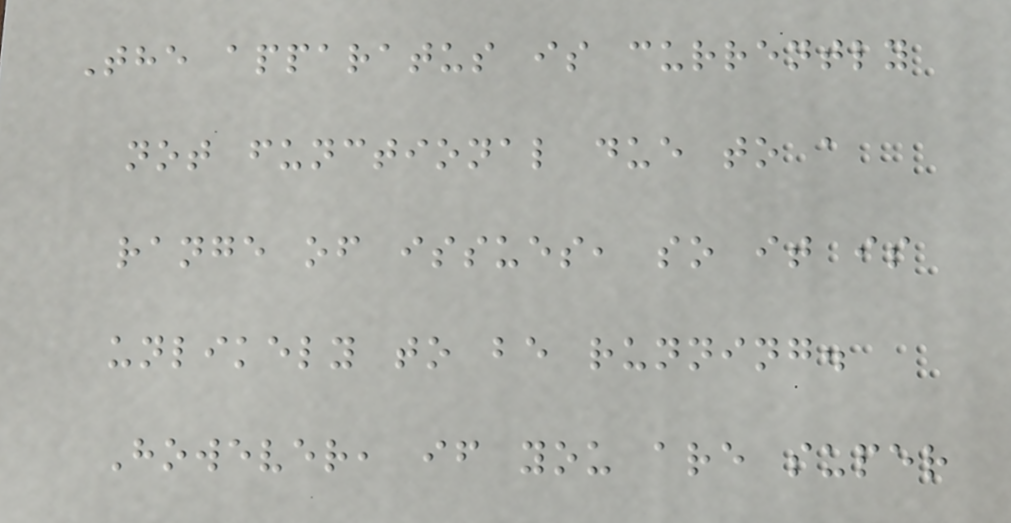The apparatus is currently
not functional due to a
range of issues, so it is
unlikely to be running.
However, if you are super
